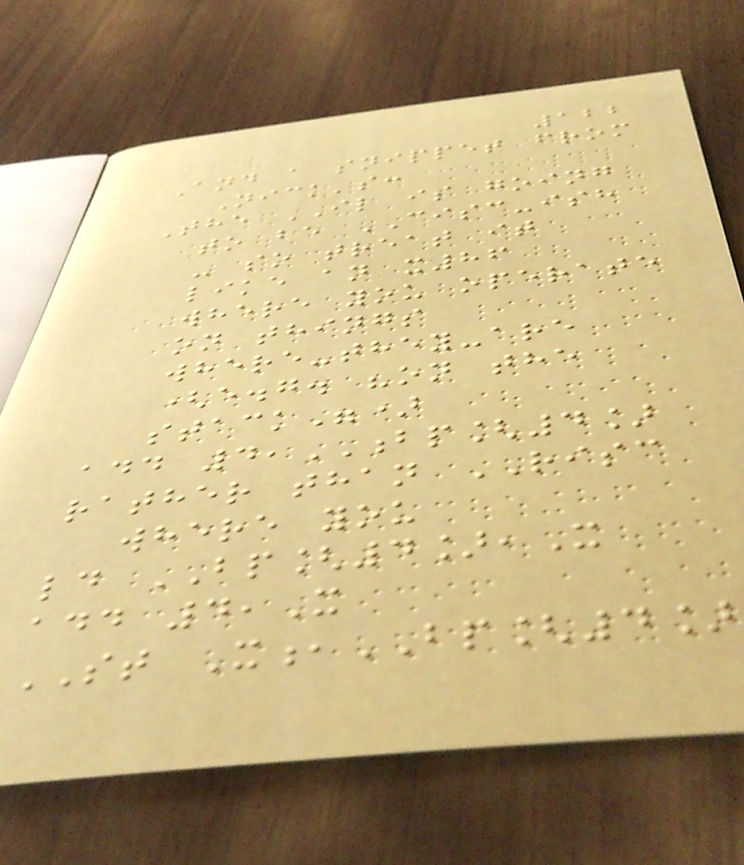122
And a snippet from
Nick's:
The IL is going
to be CISC-ish
- so treat it
like an x86
where you operate
on things
where-they-are
(e.g. "on the
stack")
add 4,BP[4]
rather than RISC
where you
ld BP[4],X
add 4,X
ST X,BP[4]
